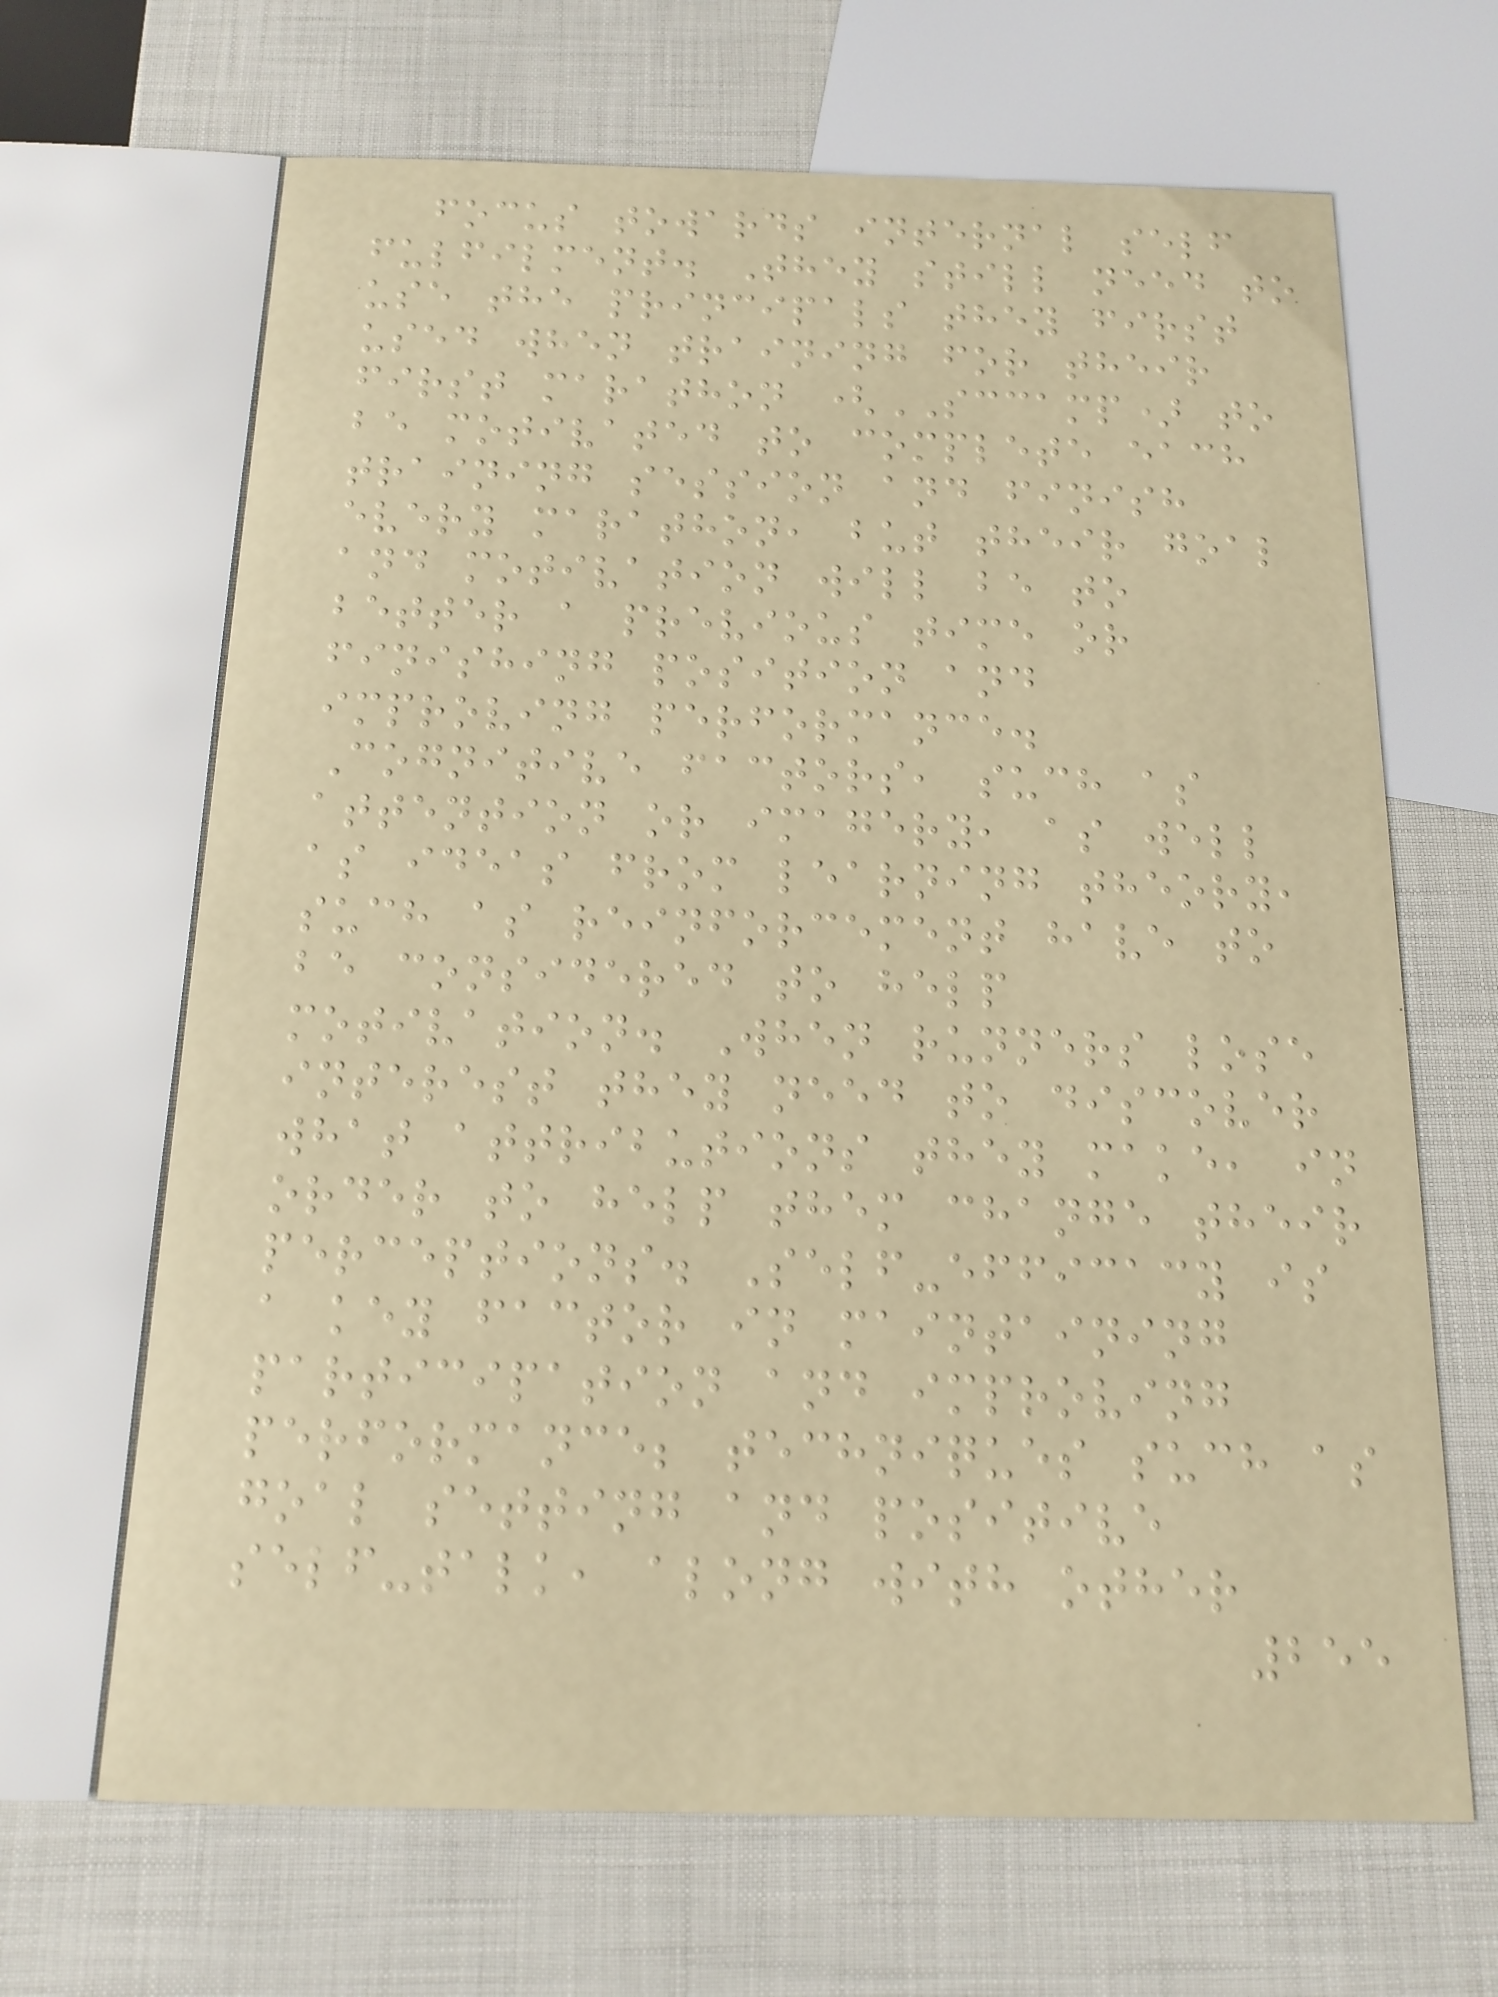focus towards internal self
fulfilment. They still need to
use the principals they first
used when training for their
first marathon (SCCAMP) to
be motivated to complete each
training session and finish
every marathon, but their goal
and motivation will be to
better a previous time or
finishing position and
improving performance.
Cognitive factors, such as
attention or imagery, as well
as ideas from learning theory,
such as reinforcement have to
be considered to help
motivation. When runners lose
interest they need to discover
what attributions they make, in
order to help them change their
perceptions. Self-efficacy is
a key factor in maintaining
participation and improving
performance; techniques such as
goal setting and positive
self-talk, along with other
255
